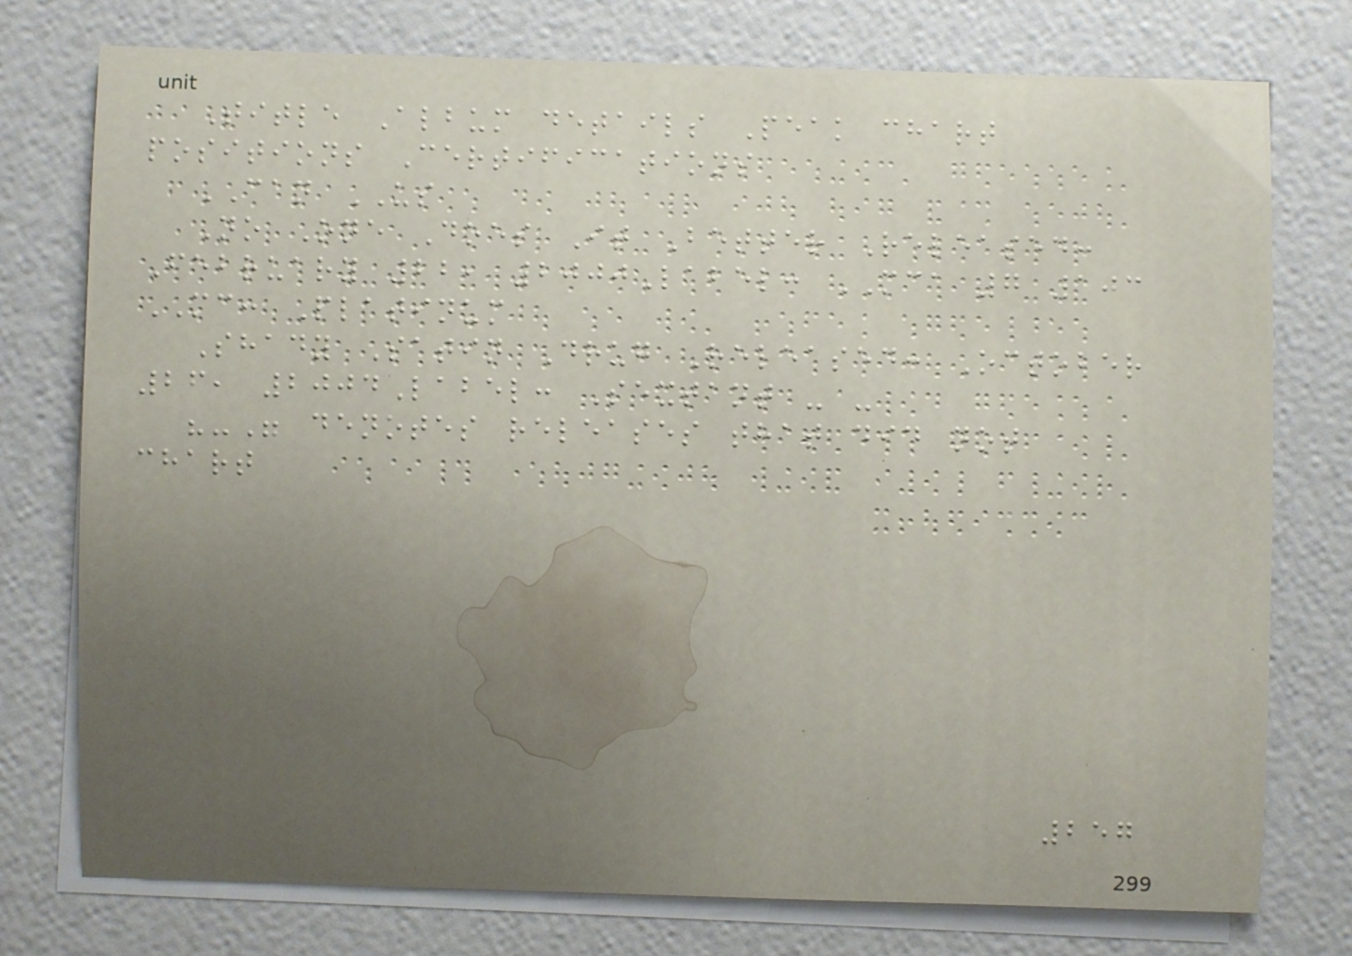Title Album details Peak chart
positions Certifications
CAN US
No One Does It Better Released:
February 22, 2000Label: MCA 7 103
MC: Platinum
Shady Satin Drug Released: October
26, 2004Label: Sextant - -
"-" denotes releases that did not
chart
257
